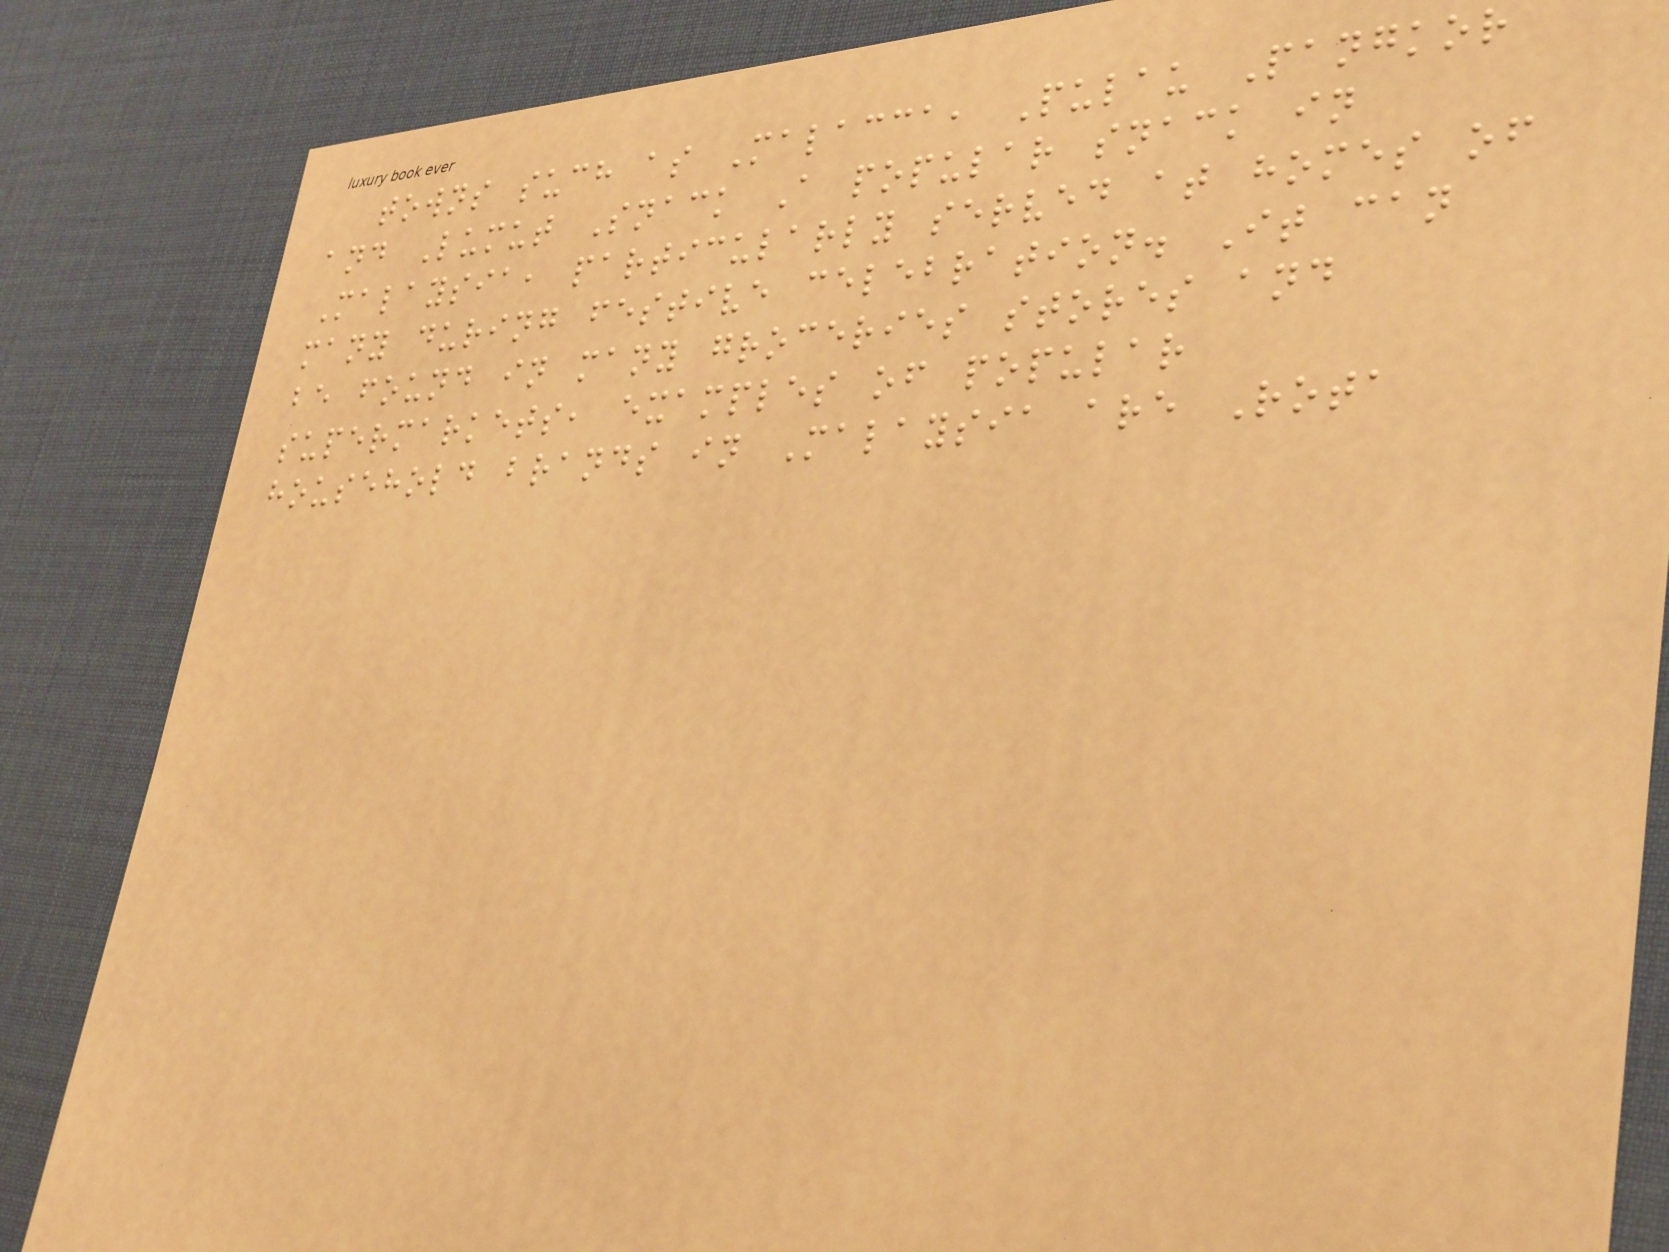towns such as Malacca, Pulau Pangkor
and Lumut Snack A popular snack in
Malaysia, particularly served at homes of
many during festive celebration. It can
be found in many groceries stores and
supermarkets, examples of popular
household brands in Malaysia are Rota
